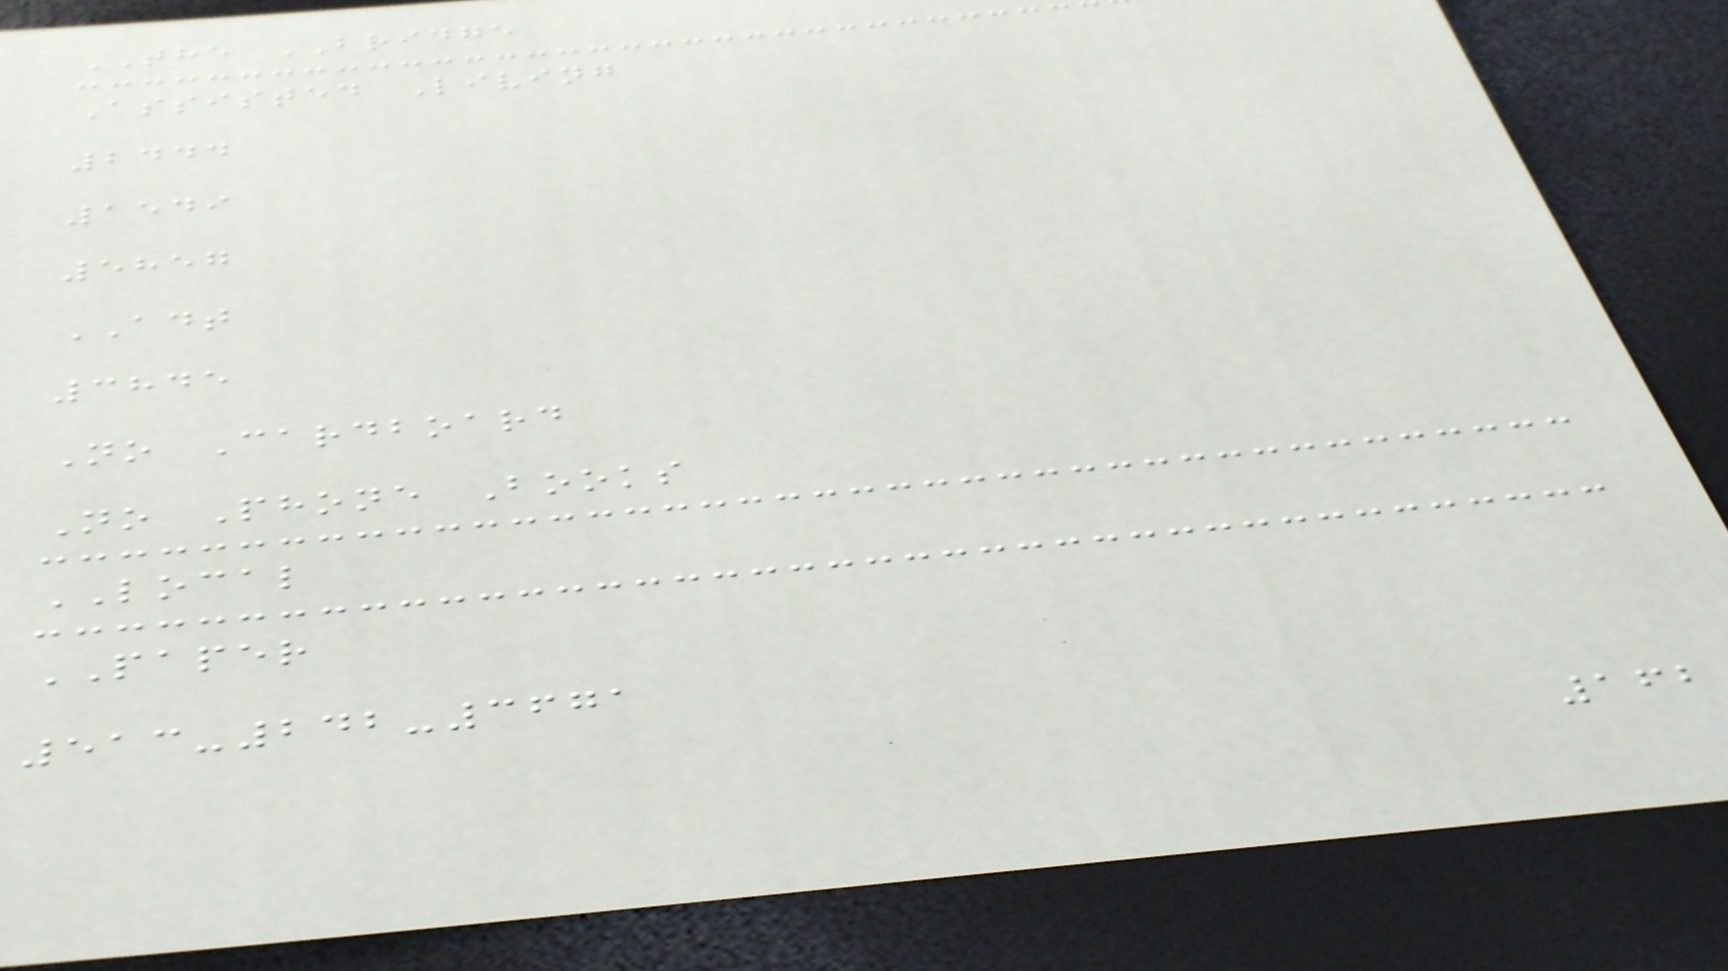THE BRIDGE
Assisted Living
2444
1549
5857
ADT
3845
No Cardboard
No Phone Books
LOCAL
PAPER
513-242-3671
162
